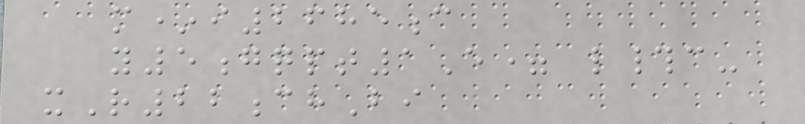m*i2685c
y5gqpt1E= l#c-
xR22chBi
